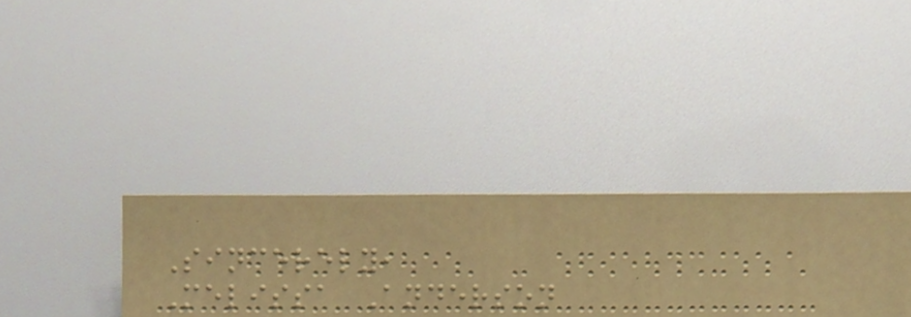Sincerely,
Melissa Anderson
